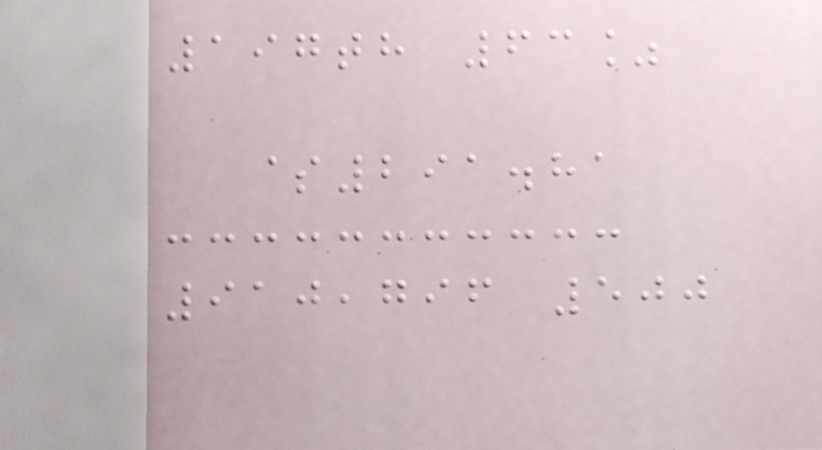197th 63%
$291.81
910,796 500
